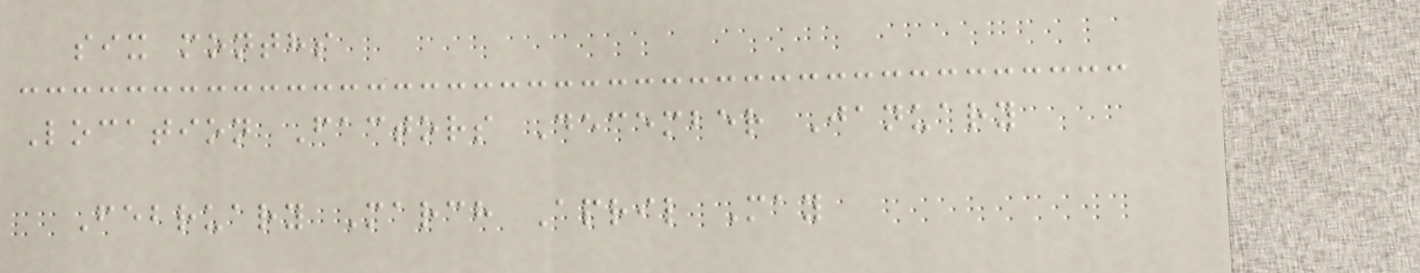six months
Location Factors December January
February March April May
